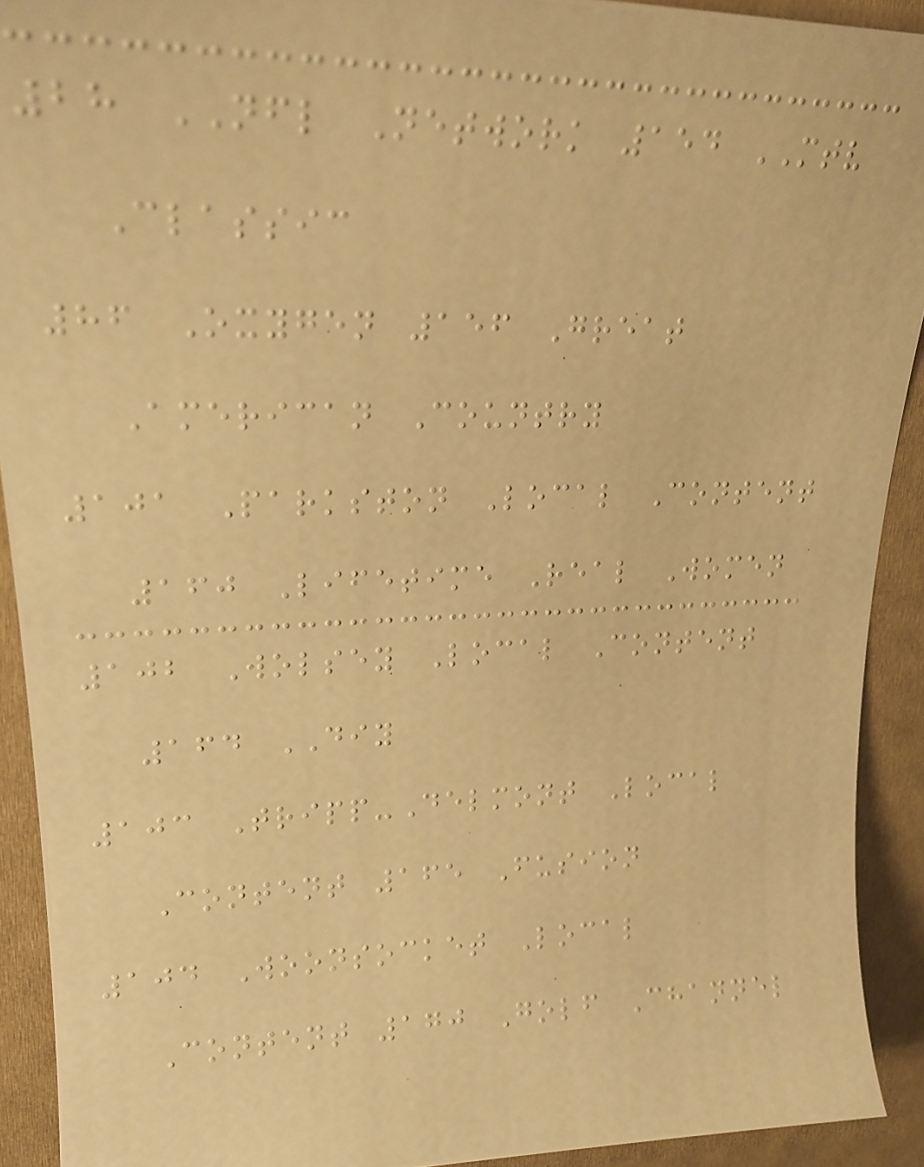28 NFL Network 154 MTV
Classic
86 Oxygen 156 Great
American Country
101 Parkston Local Content
160 Lifetime Real Women
102 Wolsey Local Content
164 DIY
103 Tripp-Delmont Local
Content 165 Fusion
104 Woonsocket Local
Content 170 Golf Channel
